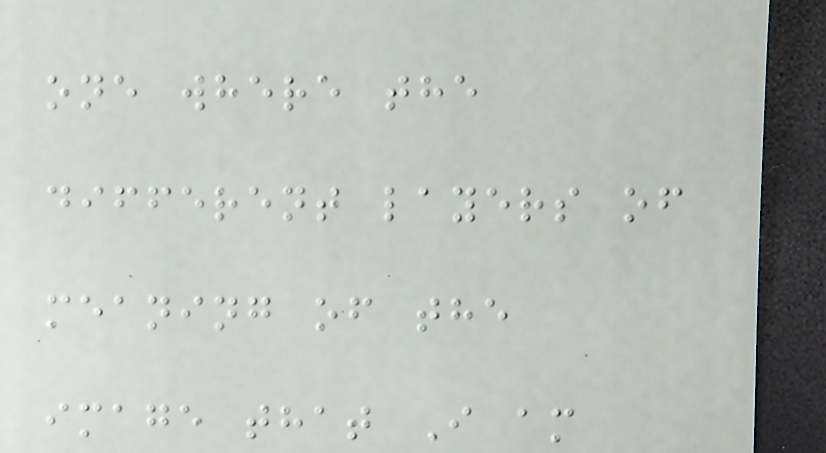one where the
different layers of
meaning of the
image that I am
